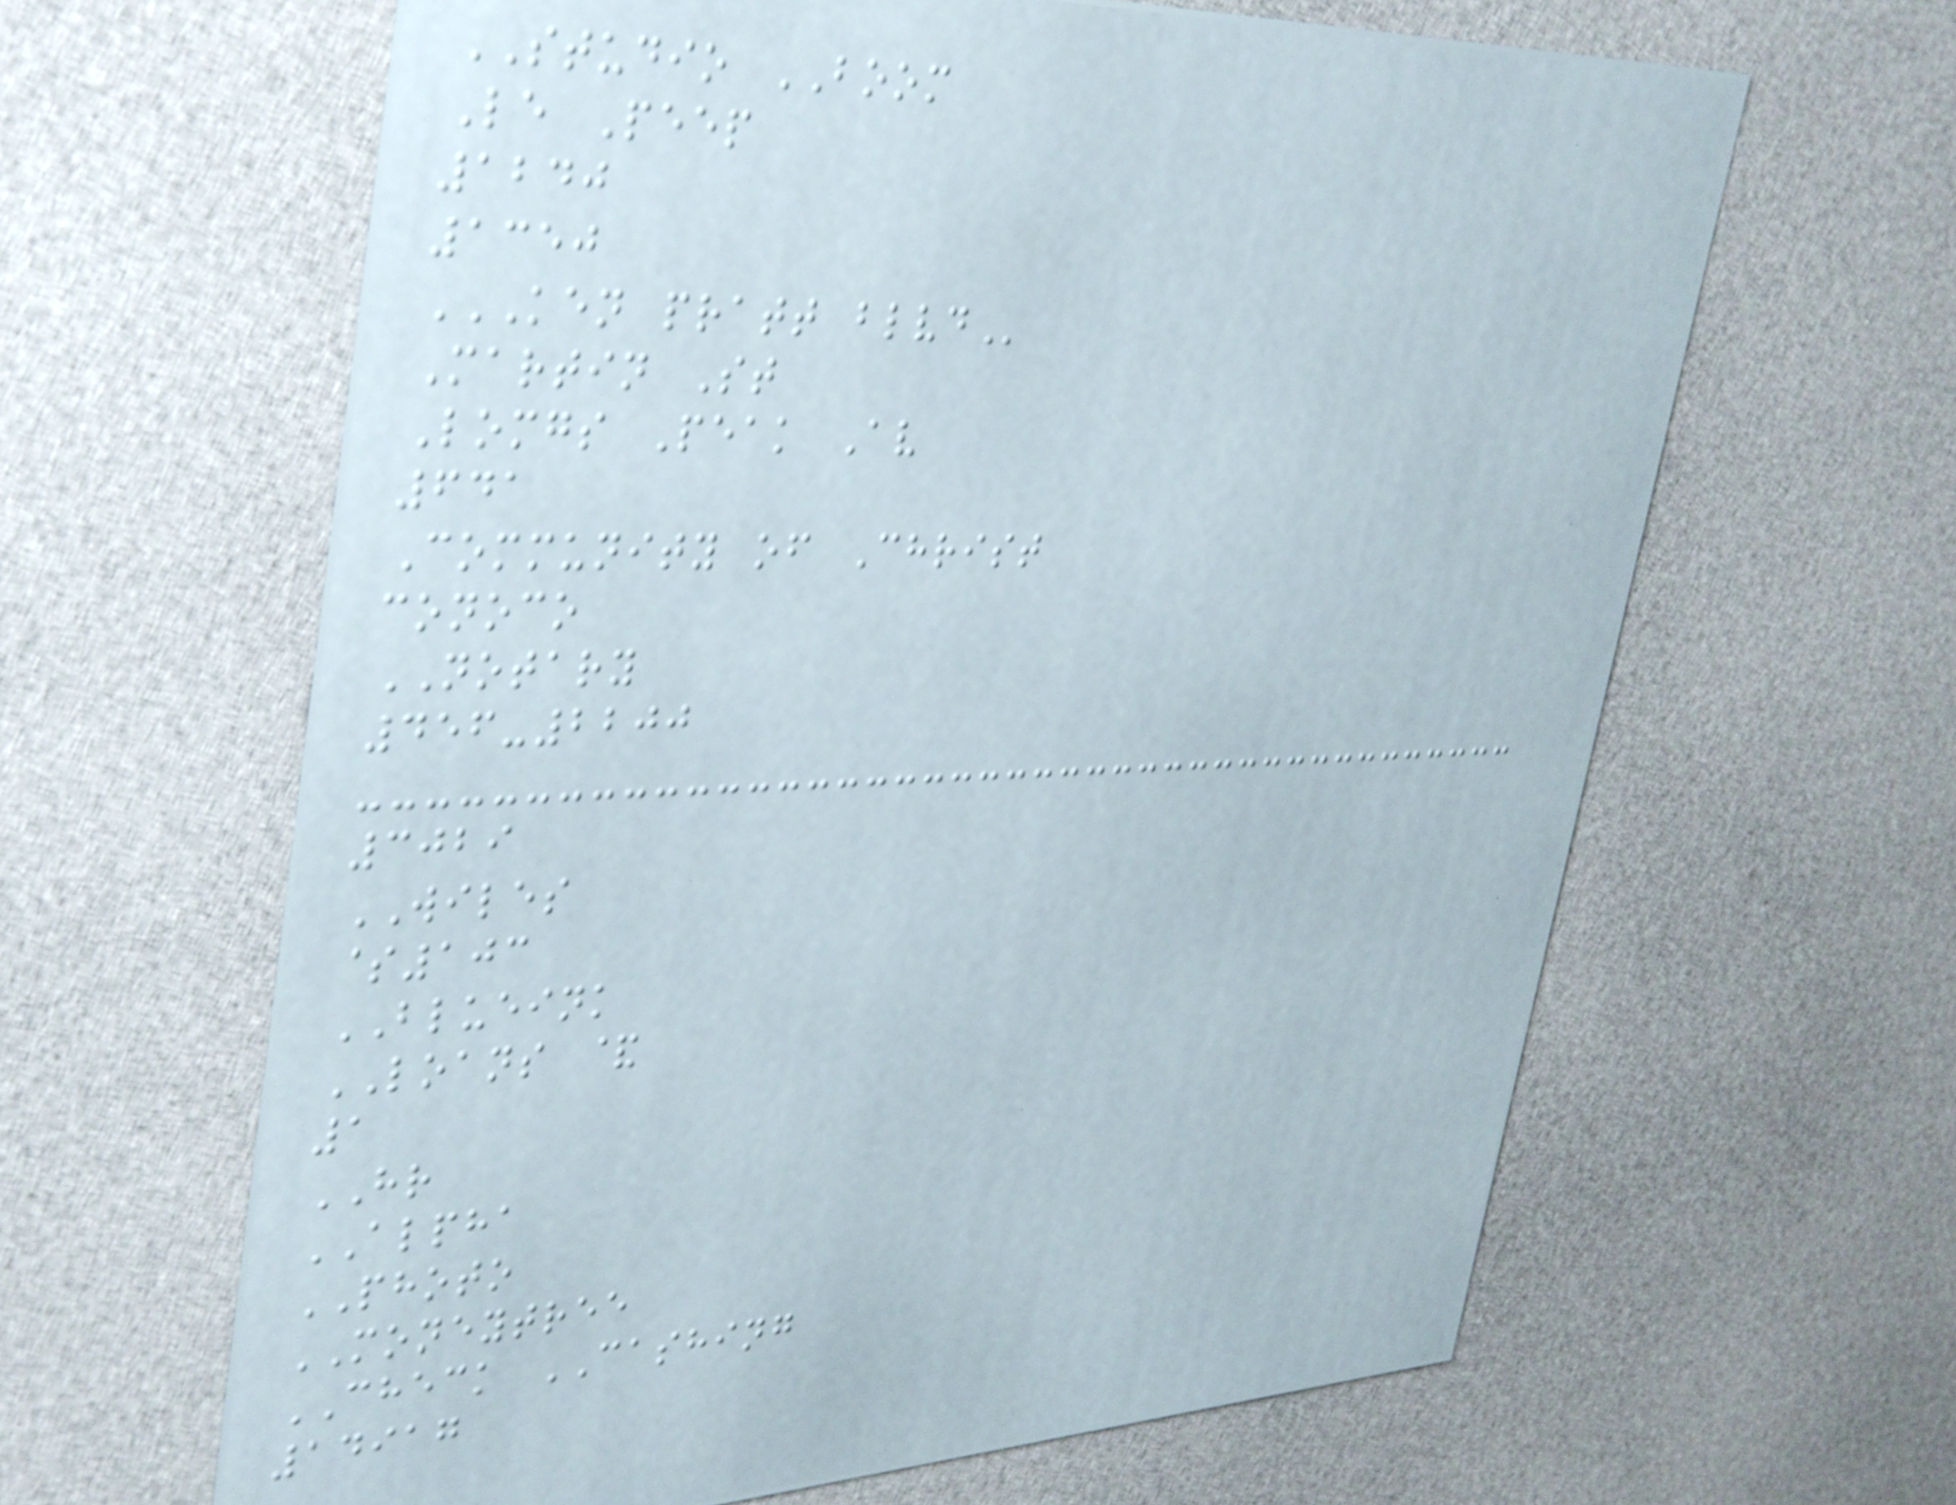STUDIO BOOM
Le Peep
1240
1350
KEN PRATT BLVD
Martin St
Lomgs Peak Av
641
Community of Christ
conoco
NOTARY
456-2200
3029
WILES
$103
BLUEINK
LOANS &
1
HR
ALPHA
PHOTO
MONEYTREE
CHECK CASHING
14917
